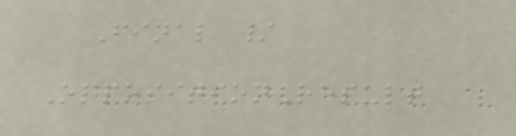Final /
OppositionResult
